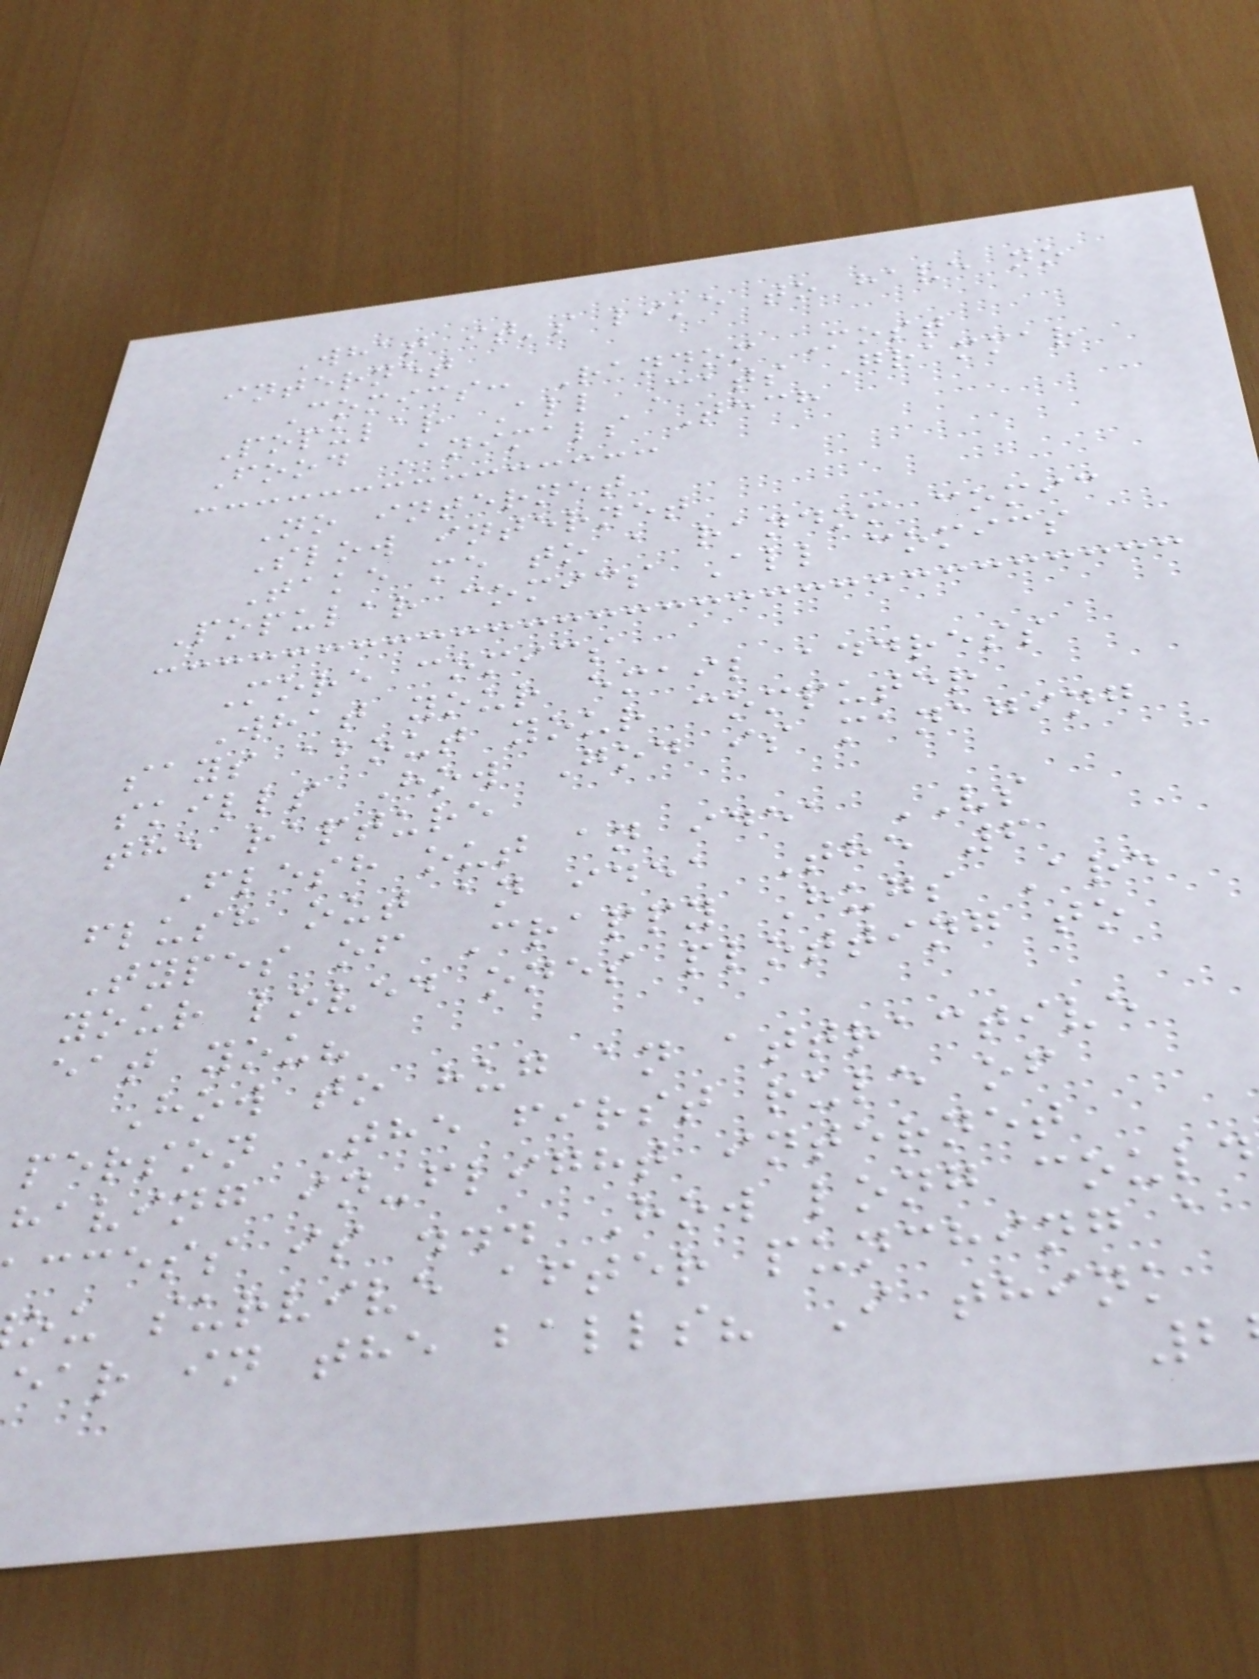What it's like to have no
internet
Comics: Random Most
Popular All Cats Grammar
Food Animals Tech
No internet
Slow internet
Take me to a random comic
Popular comics All comics
More comics
What your email address
says about your computer
skills How God is managing
the rapture
Flesh out an idea VS
flush out an idea The 6
Types of Crappy Hugs Are
your loved ones plotting to
eat you?
How to hug an attractive
person The first rule of
having in-flight internet
ccess is ... How long could
ou survive after punching a
ear in the balls? I think
